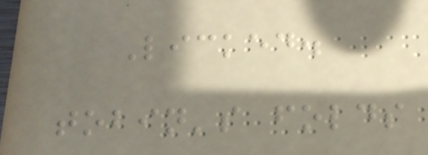Licked.
tobin's folds
